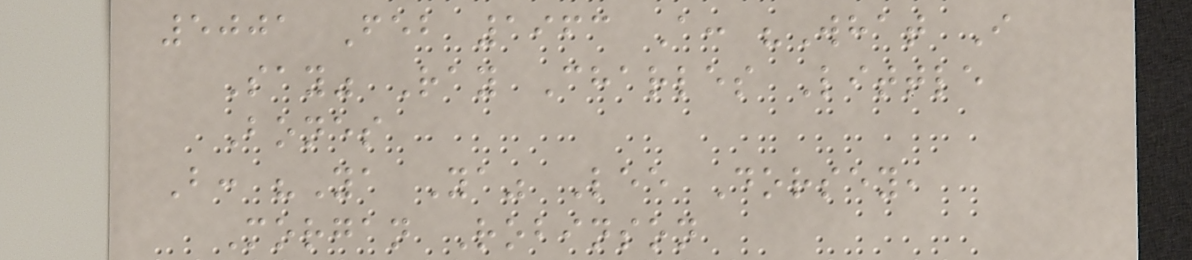5001 Feb 1963 A: "What I
Say" Ray Charles Little
Bones
B: "Ya Ya" Lee Dorsey,
Morgan Robinson
